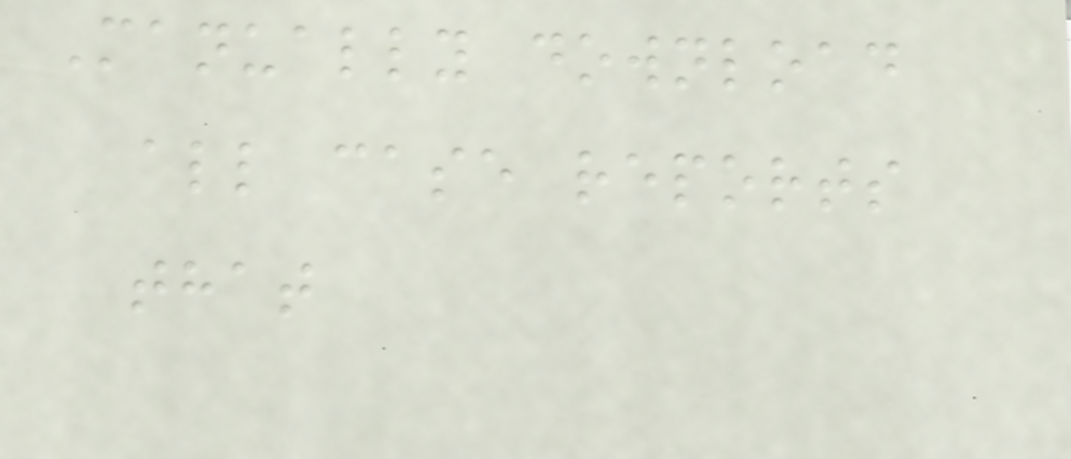Manually download
all case reports
that
